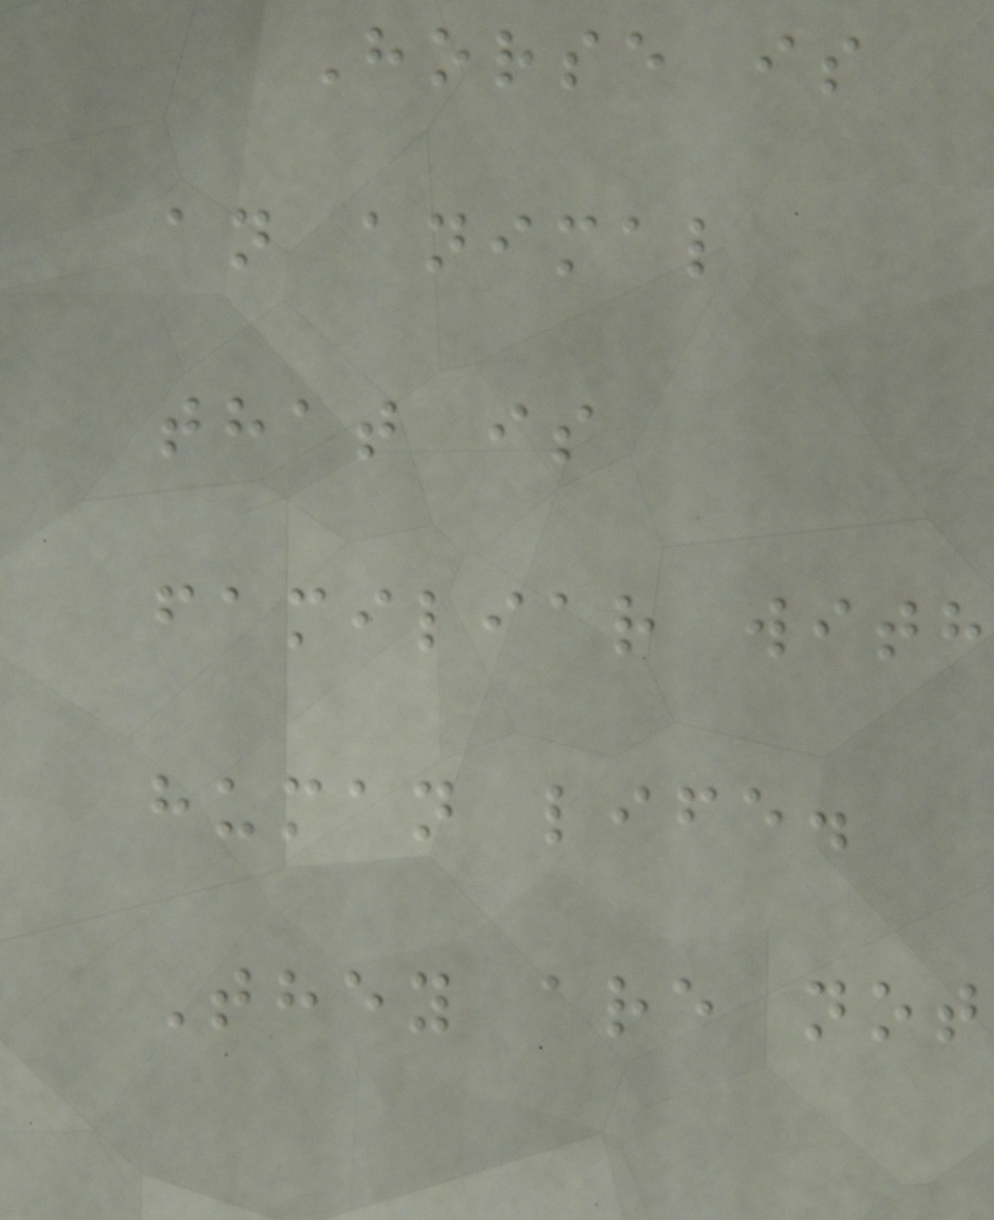Horse is
an animal
that is
familiar with
human life.
They are not
